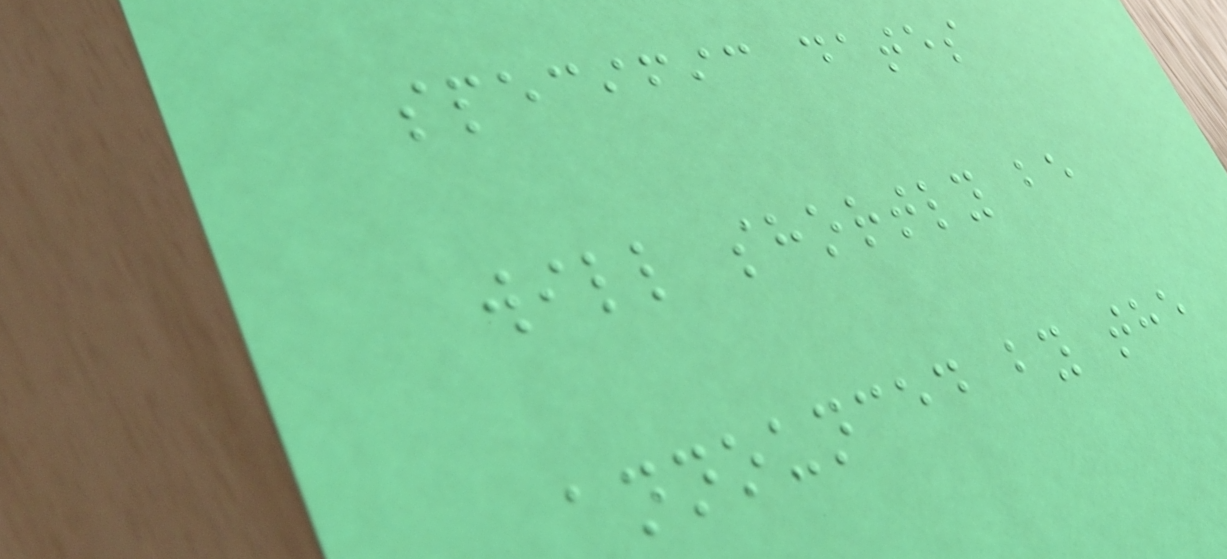specific dates
will shortly be
announced by the
